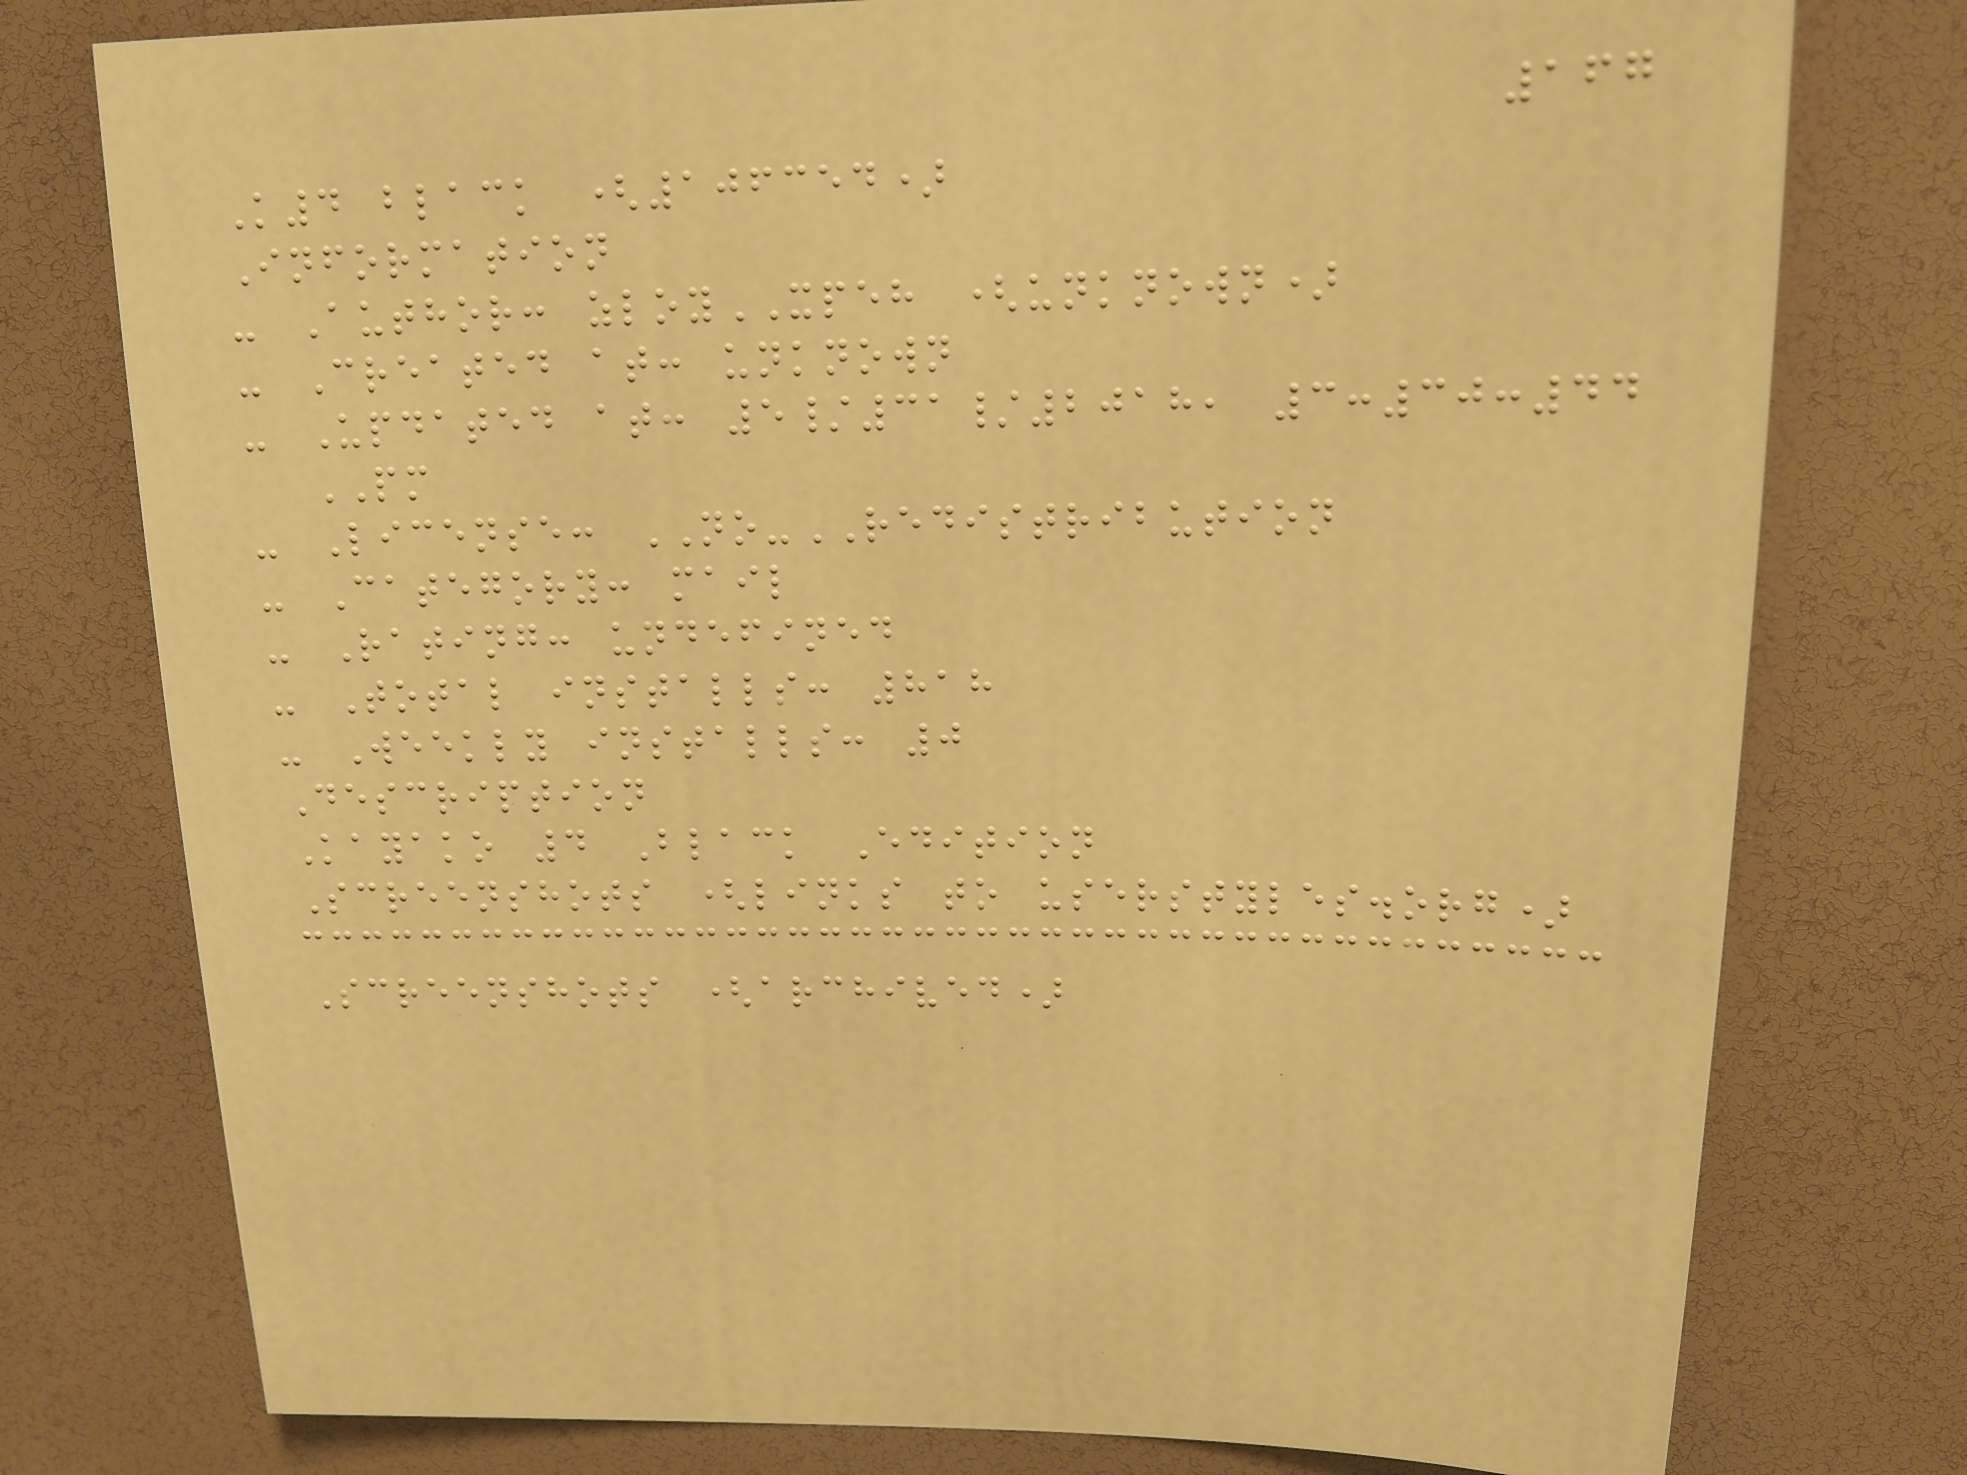167
K4 black (106354)
Information
- Author: zloyXPEH (unknown)
- Created at: unknown
- Updated at: 5/31/2018, 3:30:44
PM
- License: NO-REDISTRIBUTION
- Category: mail
- Rating: undefined
- Total installs: 818
- Weekly installs: 0
Description
Kayako 4 Black Edition
Screenshots (links to userstyles.org)
Screenshots (archived)
